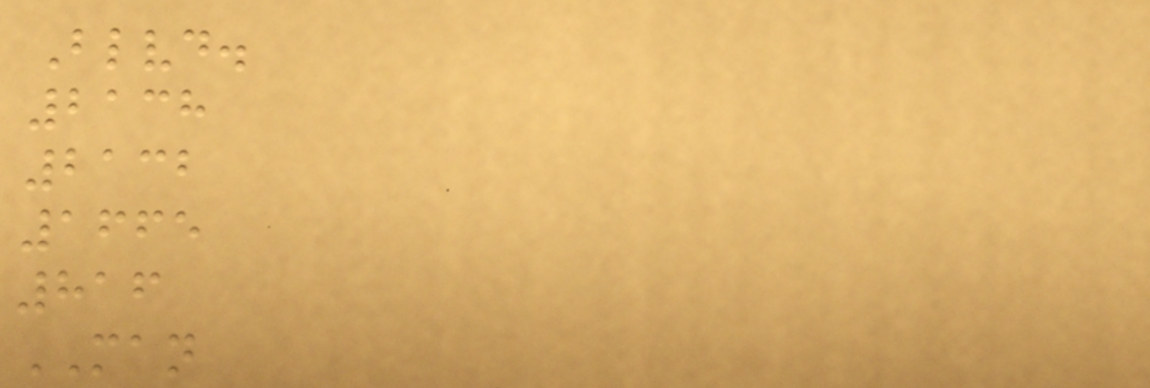Blvd.
2138
2132
1665
816
MAN
